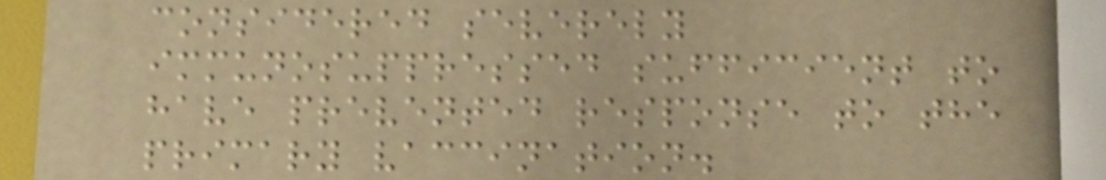considered severely
immunosuppressed sufficient to
have prevented response to the
primary vaccination.
